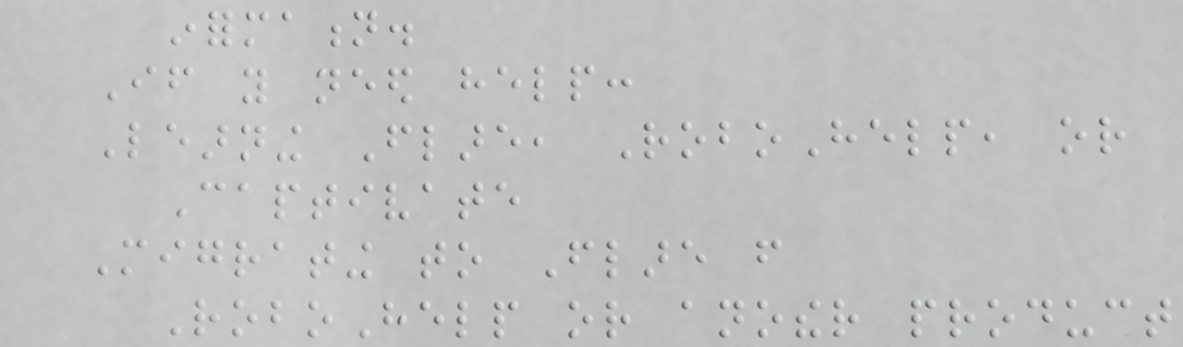information.
If you need help:
Learning Flare, RoboHelp, or
Captivate
Migrating to Flare from
RoboHelp or another product
